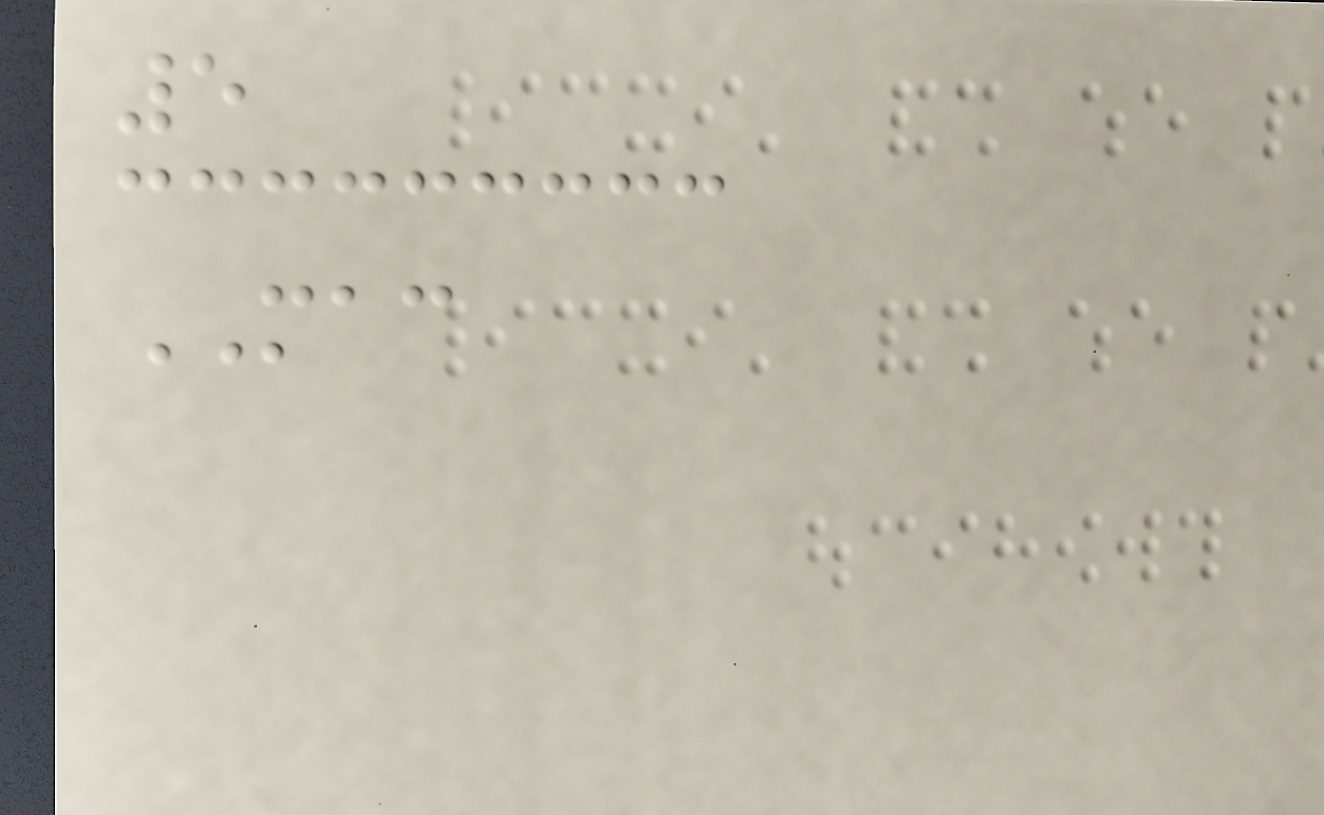5
MAC
